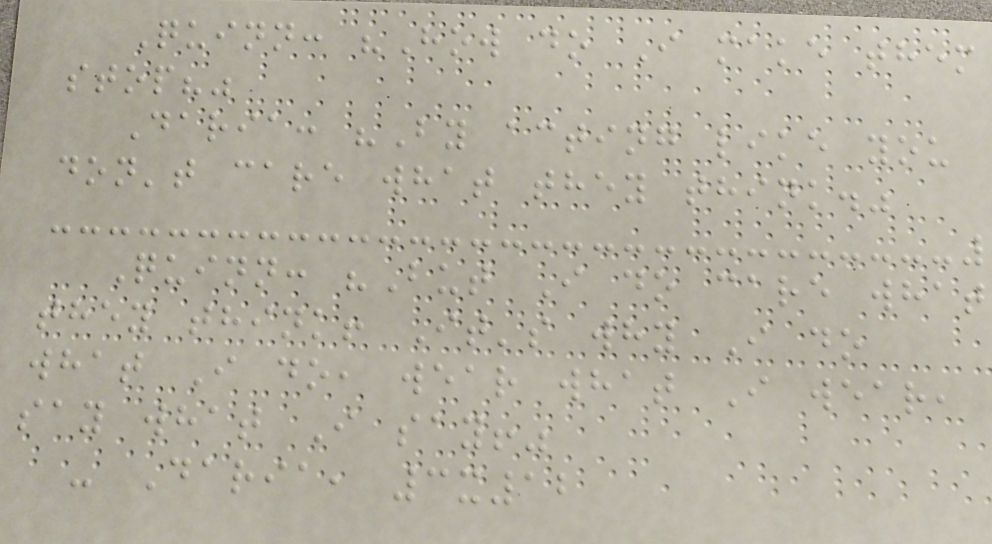Quinn: "How do I make them
stop?"
Daria: "By acting like you
don't care what they think."
Quinn: "But I do care what
they think! It's why I do
what I do, wear what I wear,
say what I say!"
- Daria, 3x12
